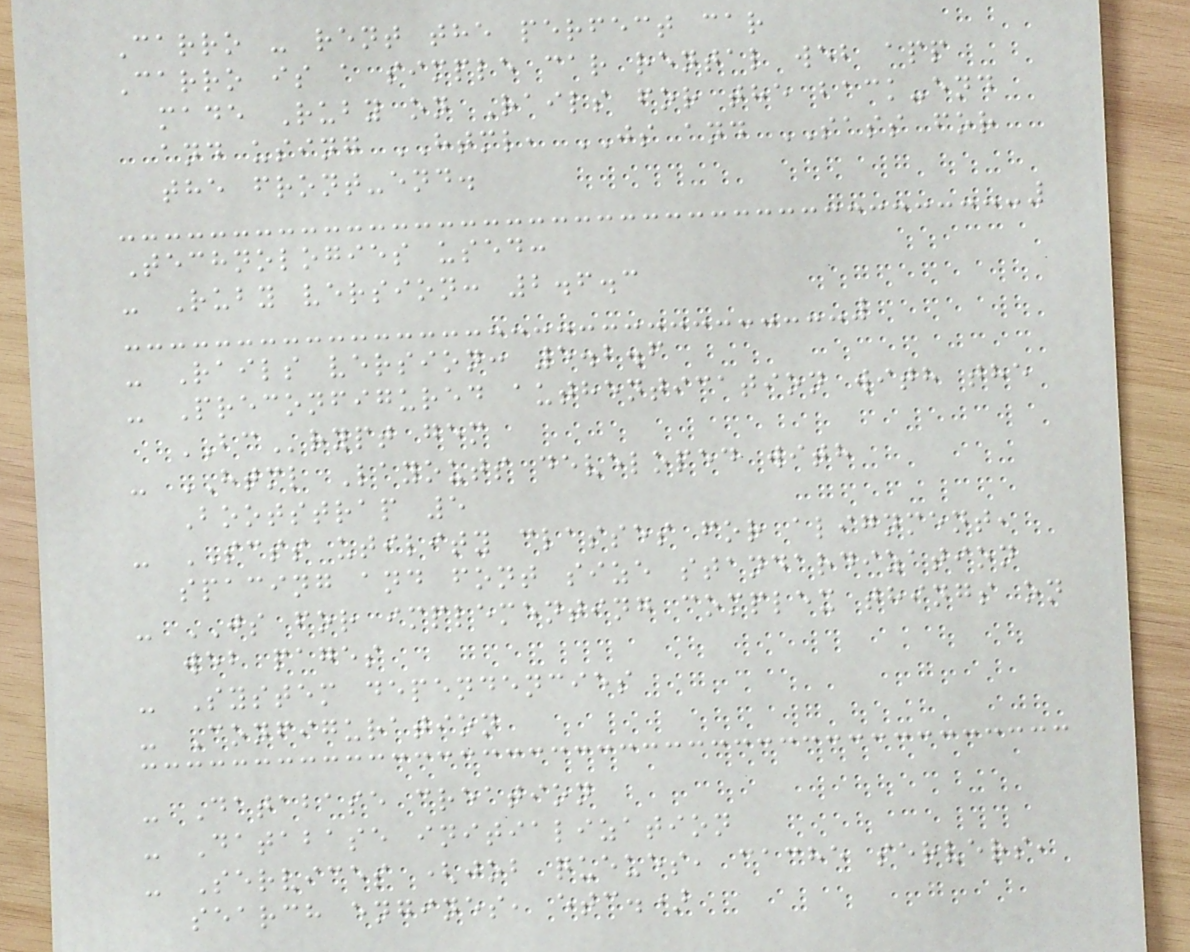Carro - rent the perfect car
Carro is a simple car rental web app
made Ruby on Rails for the back-end
and using HTML, JS and SASS for
the front-end.
Technologies used:
- Ruby version: 2.6.3
- Rails version: 5.2.6
- Preconfigured authentication with the
BCrypt gem
- HTML Layouts developed with
Bootstrap 5
- SCSS utility classes for alignment,
spacing and font size standardization
- JS for implementing complex things on
web pages
- System dependencies
- Configuration
- Database creation
- Database initialization
- Services (job queues, cache servers,
search engines, etc.)
